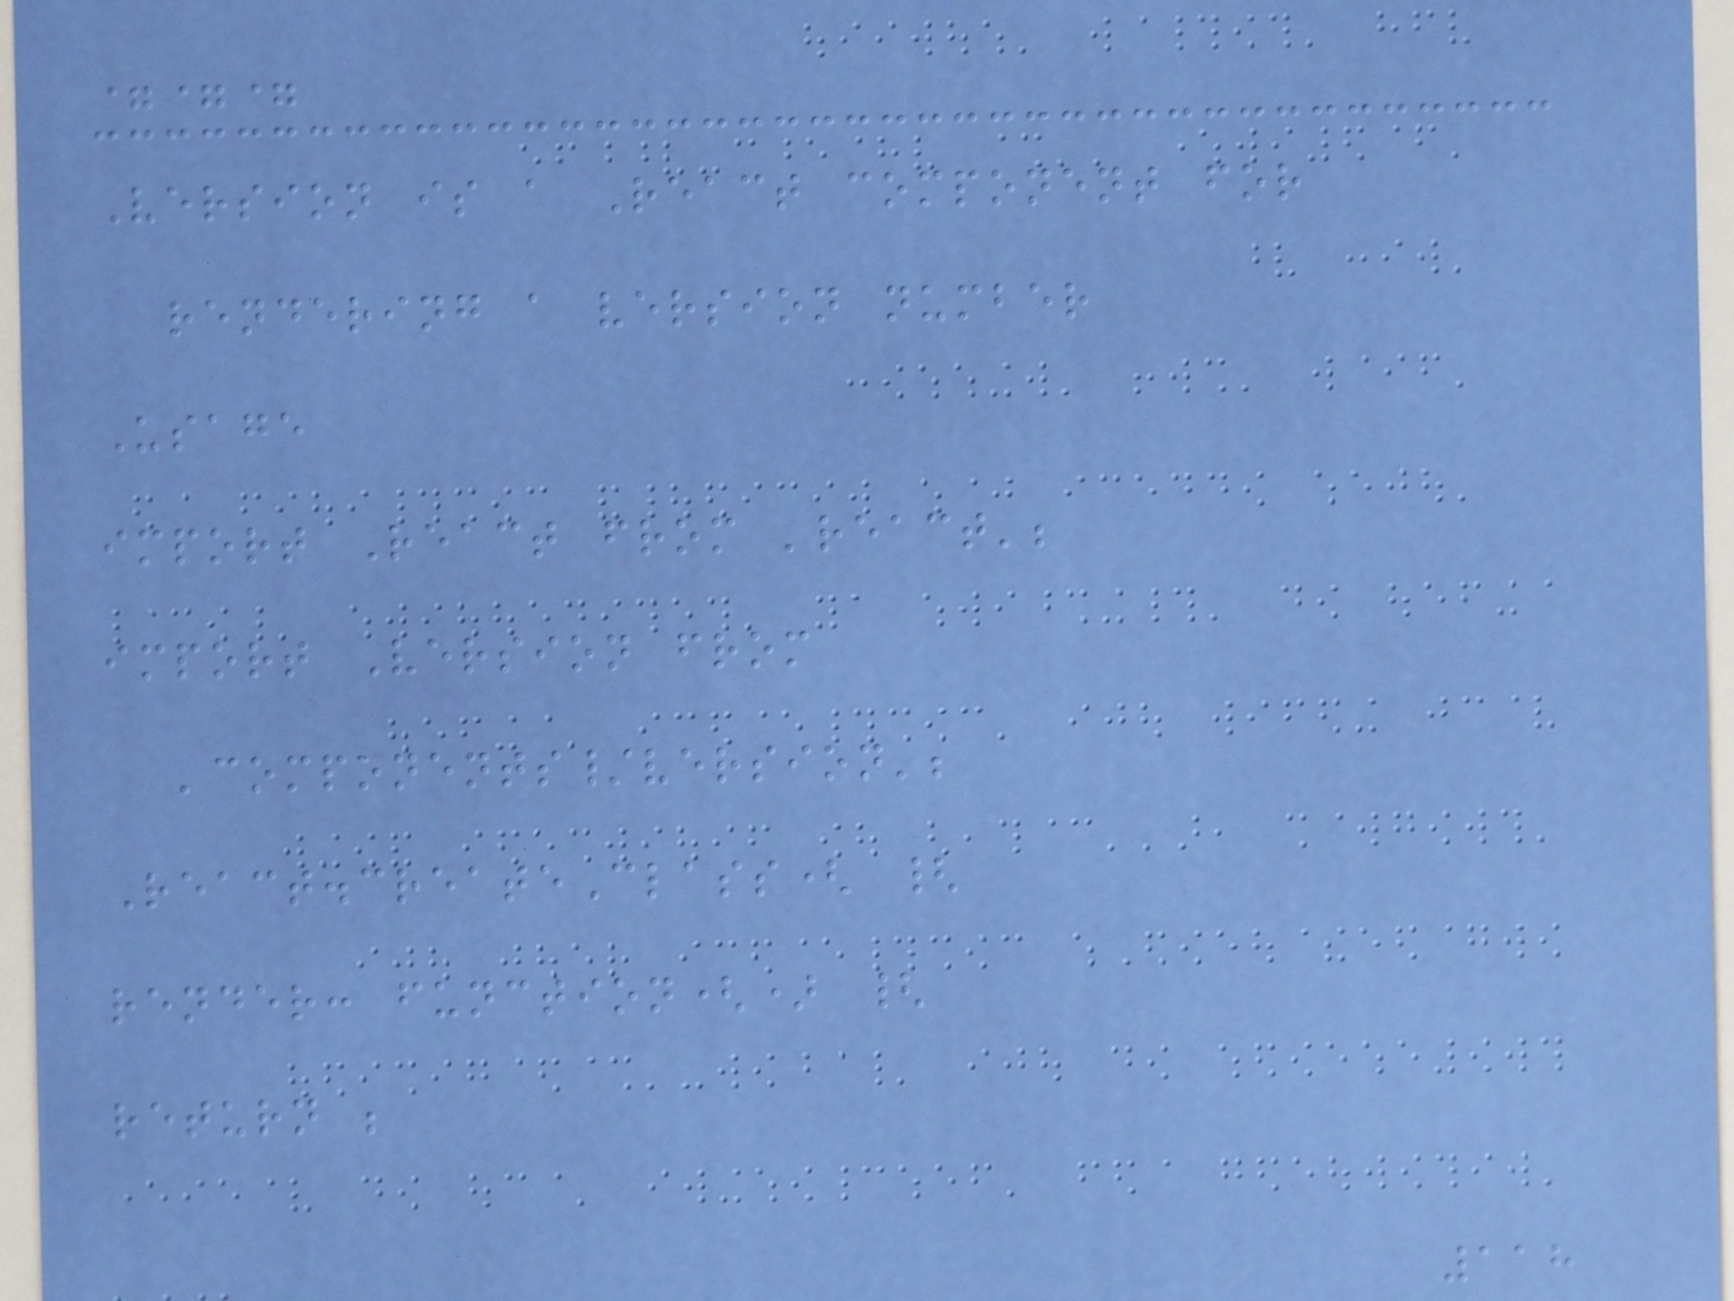===
Version is a React component for
rendering a version number
Usage
import React from 'react';
import Version from
'components/version';
React.createClass( {
render: function() {
return ;
118
